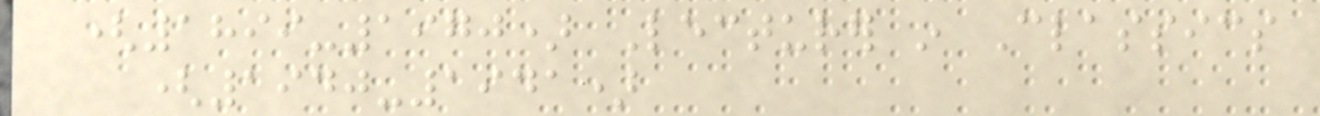(1899-1970) Lecturer in Classics
(1940-1941)
